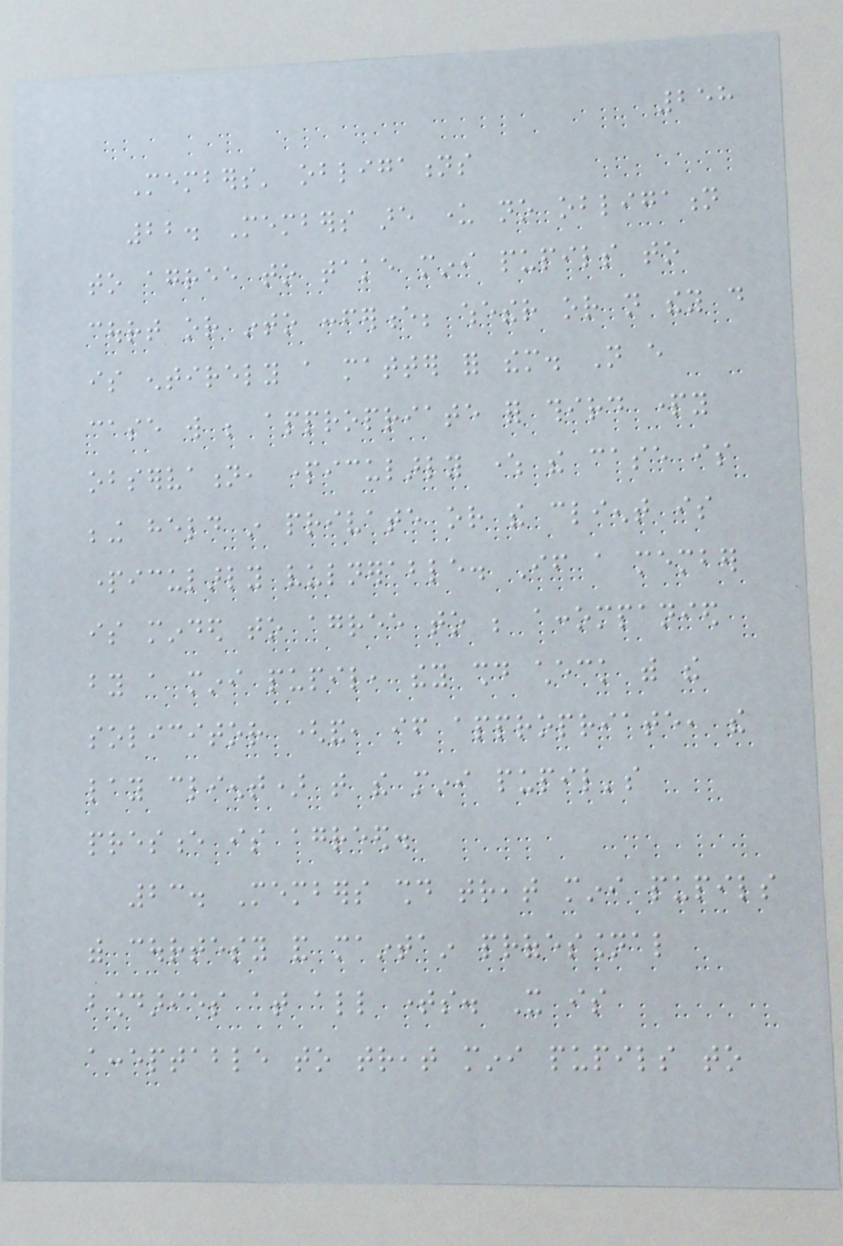258
Members' obligations
22. Members are under no obligation
to agree to take mini pupils to
court or into conference; whether or not they do
is entirely a matter for them. Not every
case will be appropriate for third party
observation, particularly where the case is
being held in private or the client is
particularly vulnerable. If a member
is minded to agree to be accompanied
by a mini pupil, they should check with the
solicitor (and, if appropriate, the
lay client) that the mini pupil's
presence is agreed.
23. Members should treat mini pupils
with courtesy and maintain professional
boundaries at all times. It is
acceptable to treat mini pupils to
